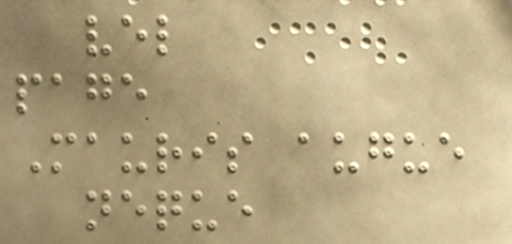vel
page
Mauris augue
neque
